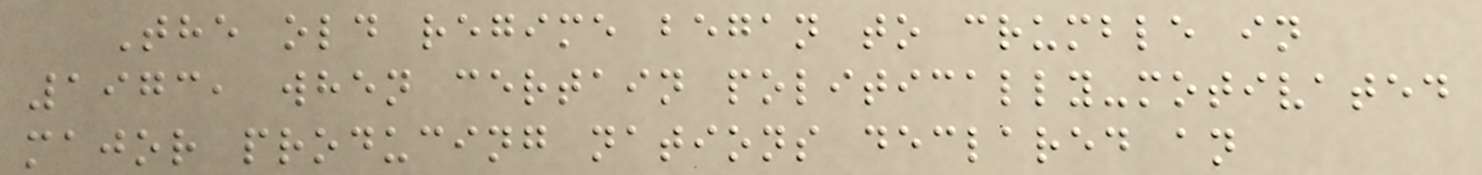The old regime began to crumble in
1973, when certain politically-motivated
major producing nations declared an
